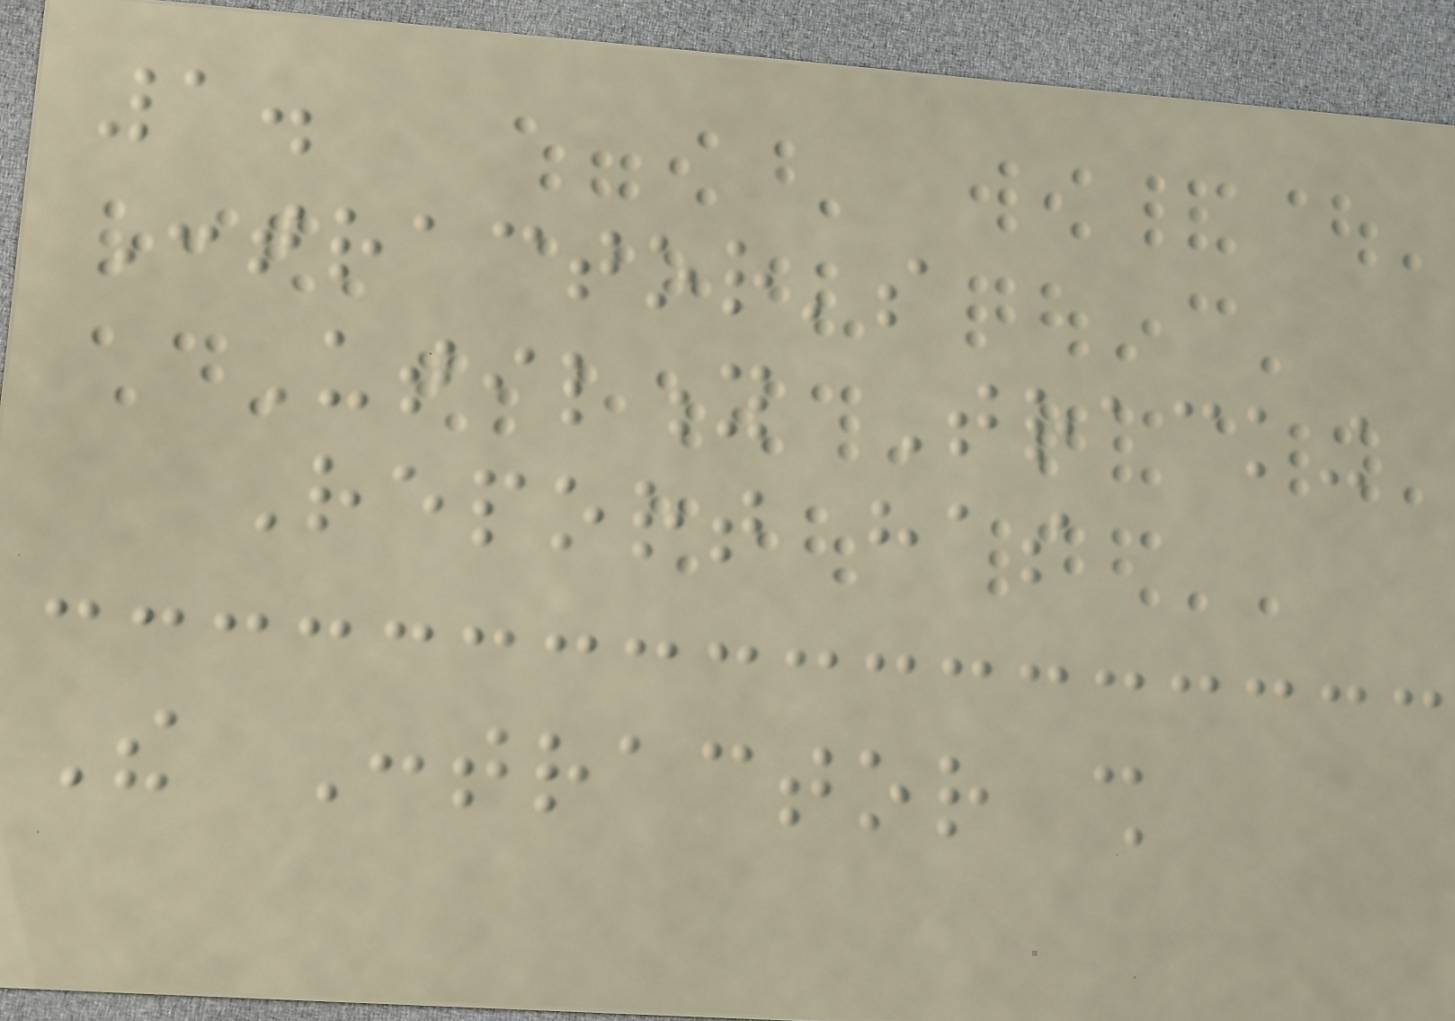1.
Contractor's
Utility Tracking
Report has
The Contractor shall
